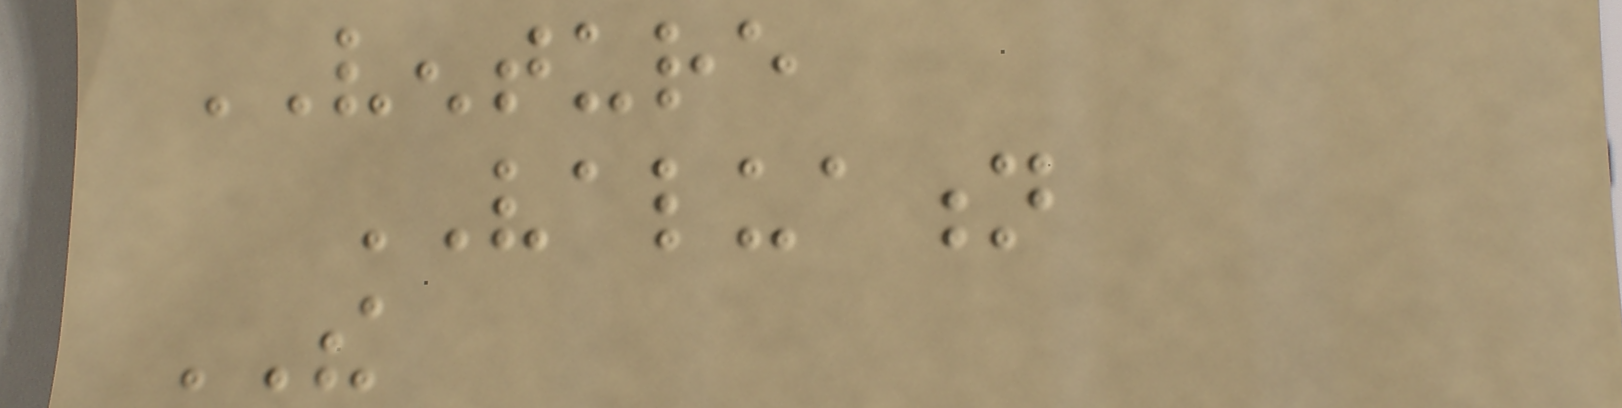VENTURE
VALUATION
THE
